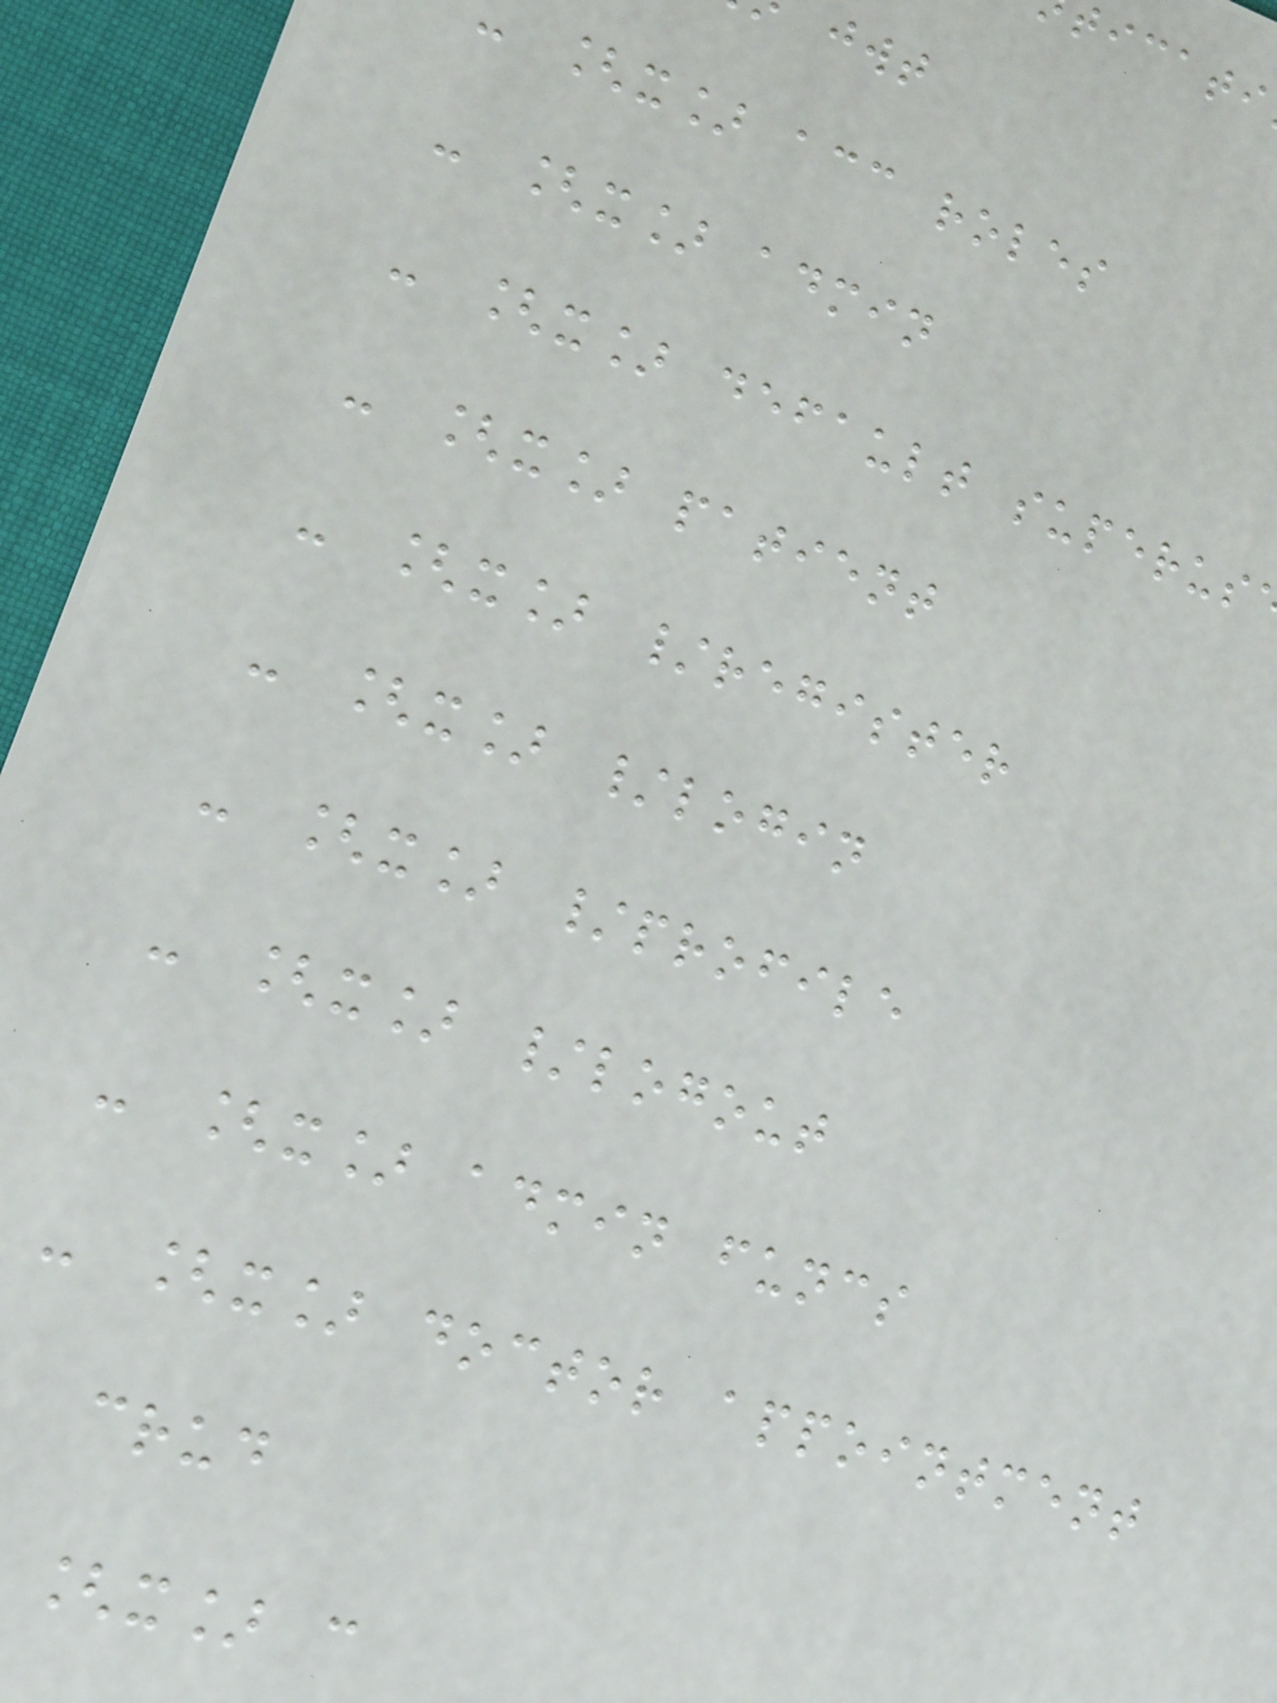[x] acc roles
- [x] admin
- [x] default superus
- [x] patient
- [x] /register
- [x] /login
- [x] /profile
- [x] /logout
- [x] admin funcs
- [x] doctor appointment
crud
[x] c
